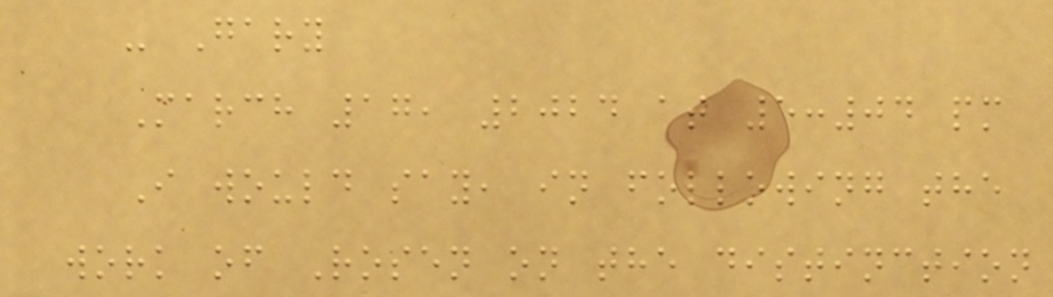- Gary
March 17, 2024 at 5:04 pm
I would say, in following the
work of Rosen on the distinction
